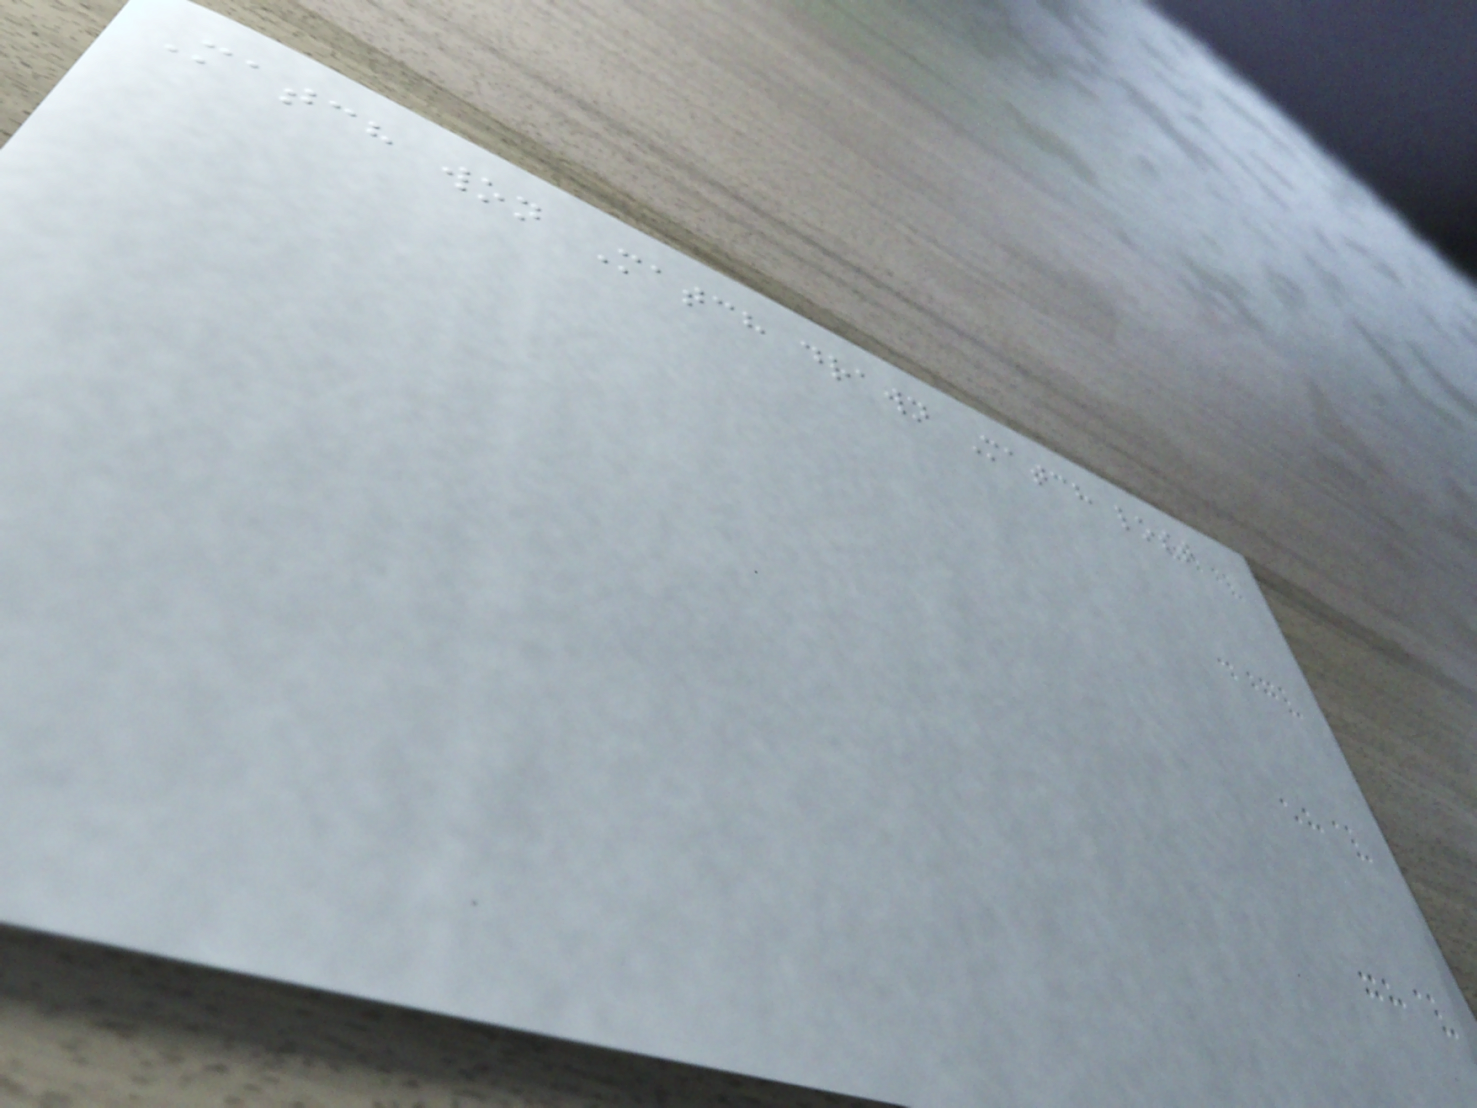Match won Match drawn Match lost
